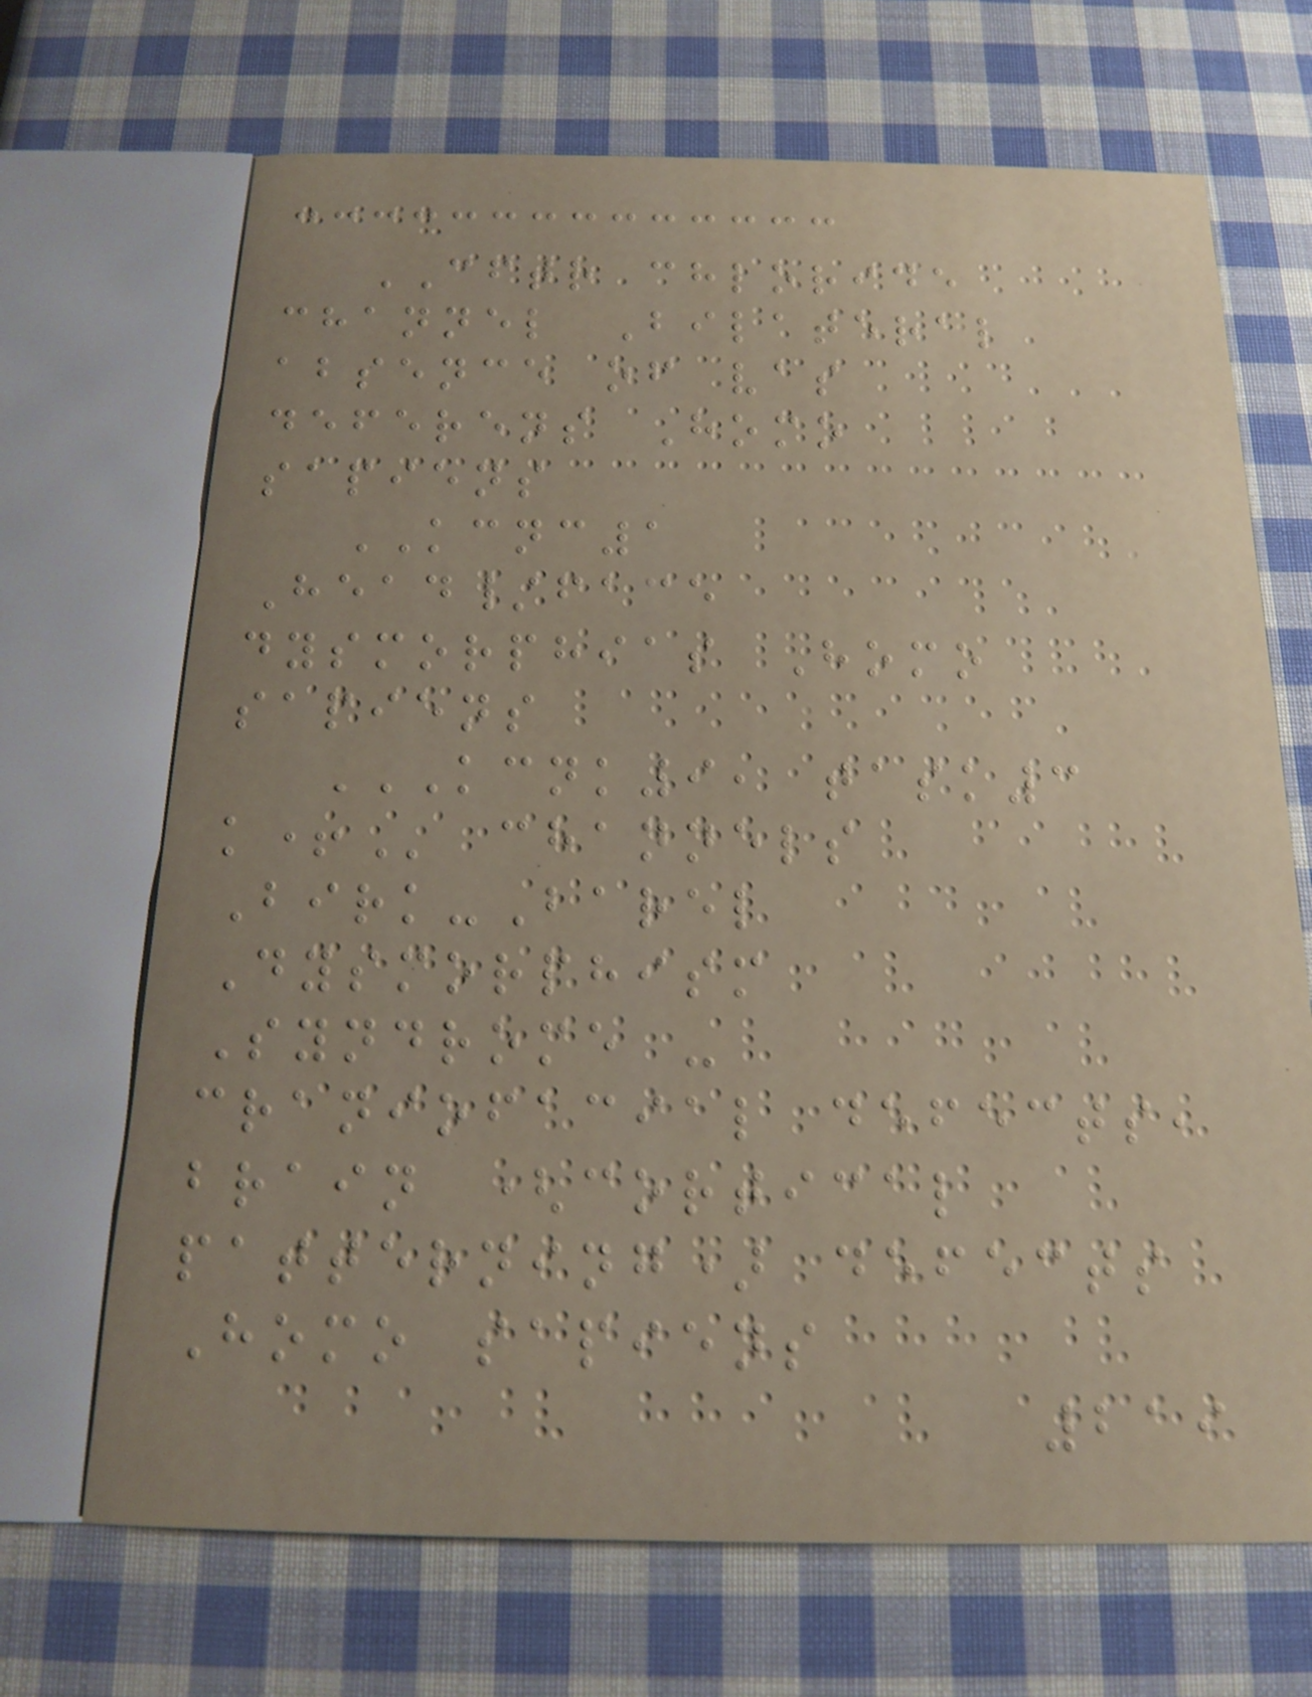CFTR chloride
channel Bilateral
absence of vas
deferens Homo
sapiens
KCNC1
Head/face
dysmorphias Homo
sapiens
KCNK9, TASK3
K+ channels
Birk-Barel
Dysmorphism
Syndrome -
craniofacial defects,
brain (cortical
patterning) defects
Homo sapiens
219
